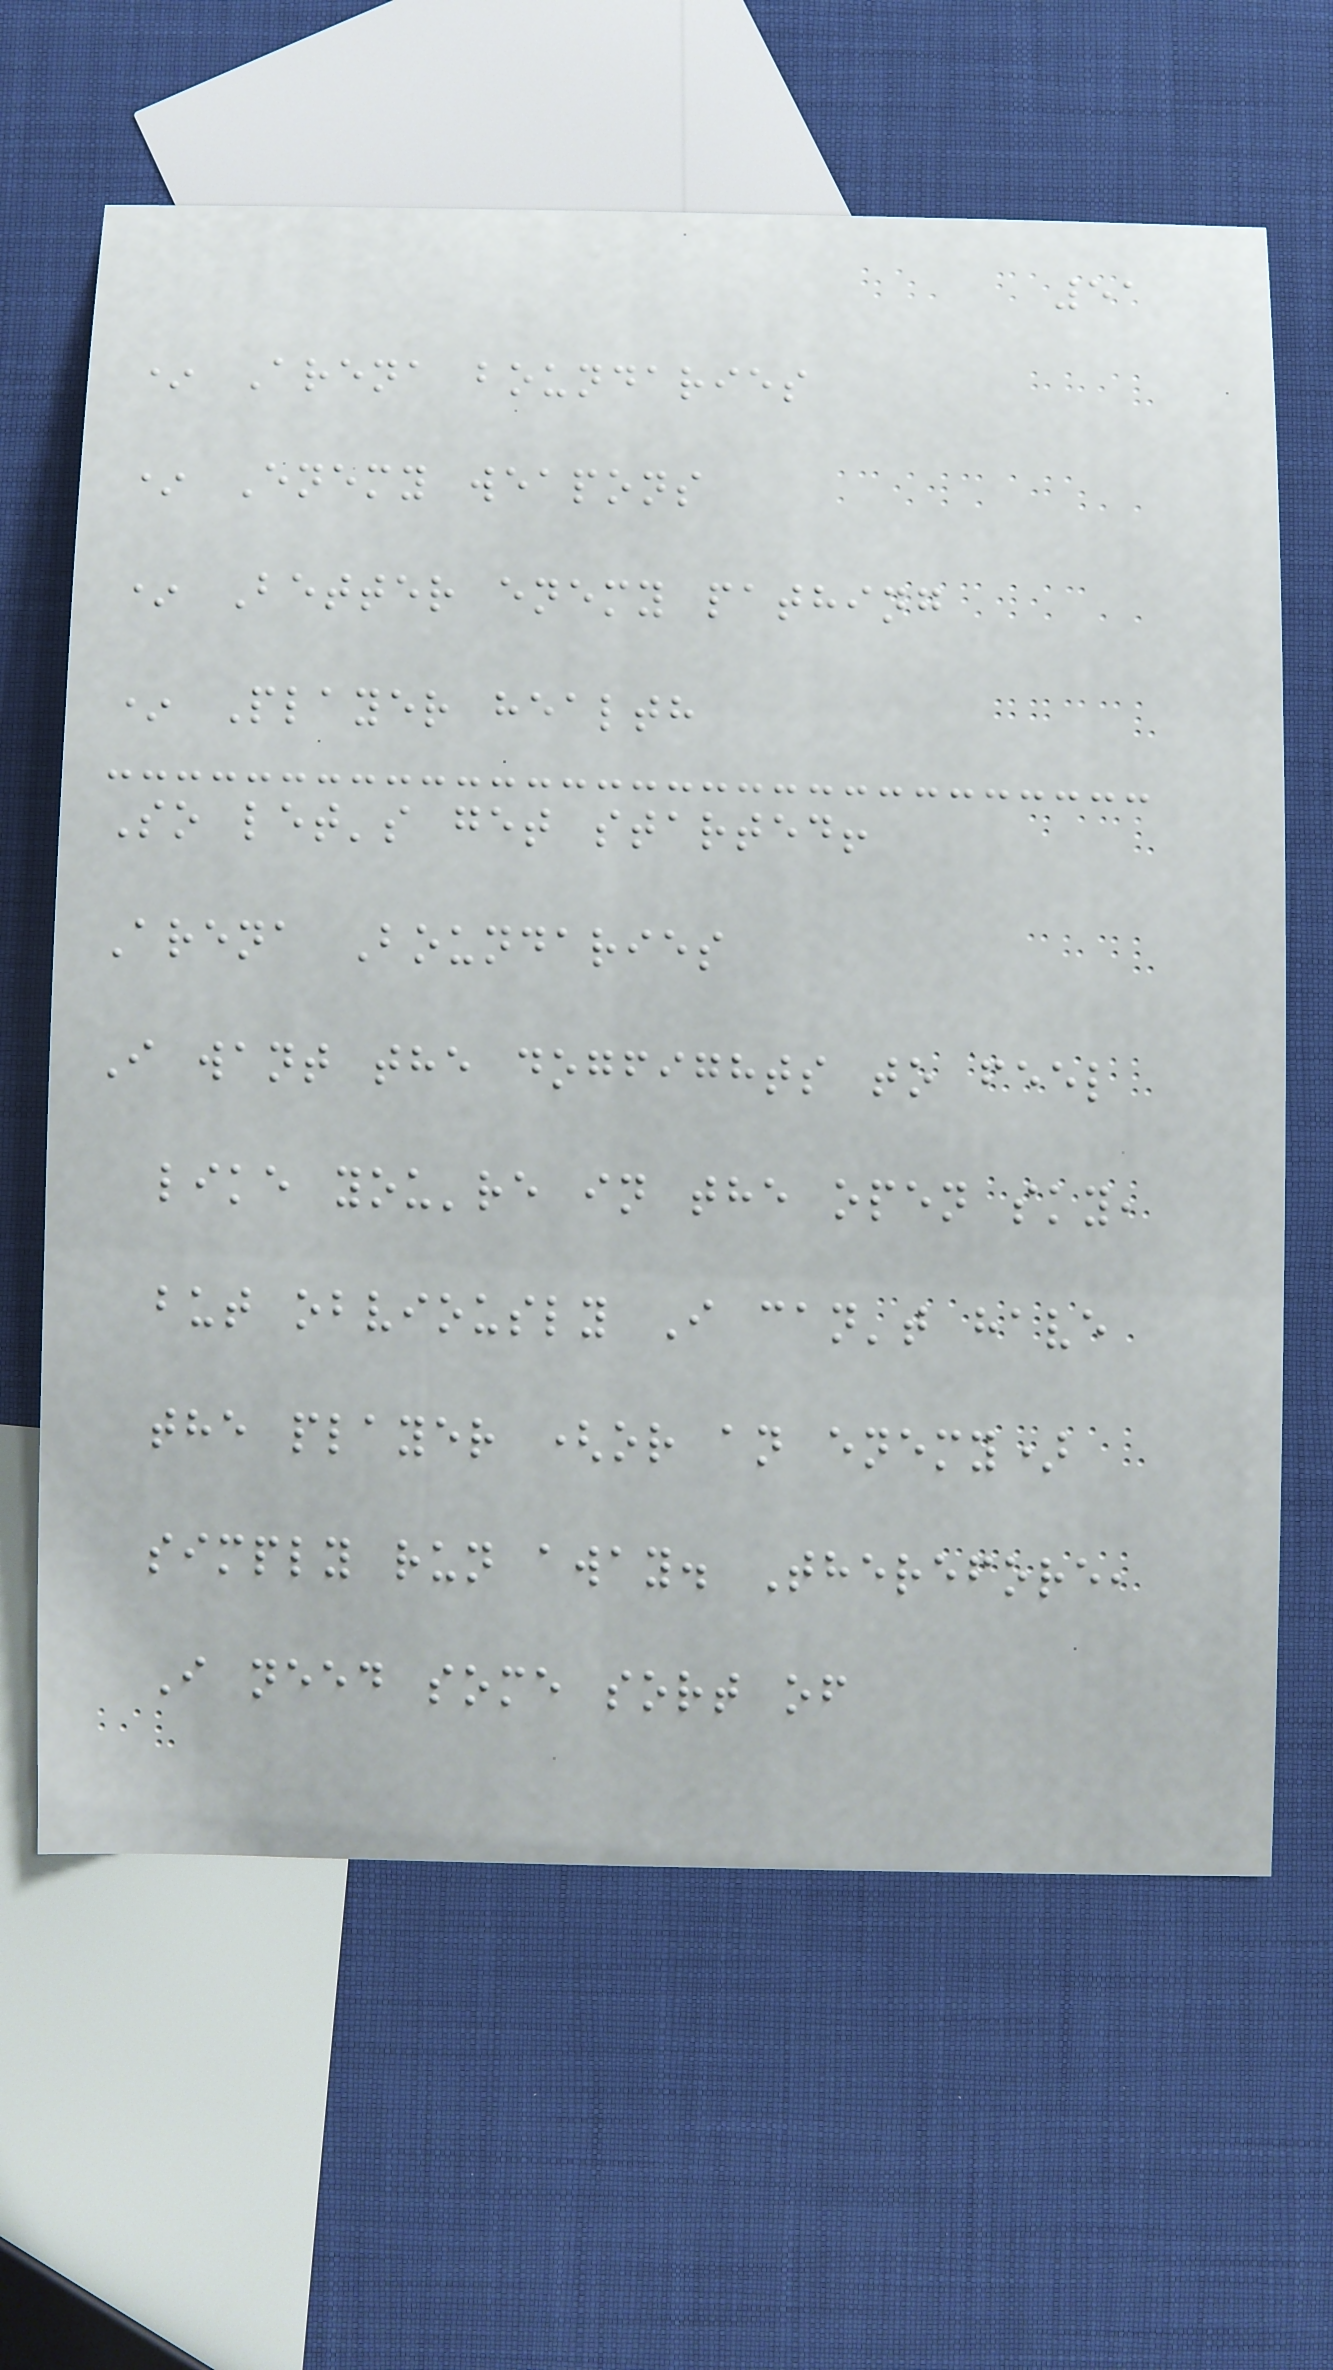51
* Arena boundaries
* Enemy weapons
* Better enemy pathing
* Player health
So let's get started!
Arena Boundaries
I want the dogfights to feel
like you're in the open sky,
but obviously I can't have
the player (or an enemy)
simply run away. Therefore,
I need some sort of
